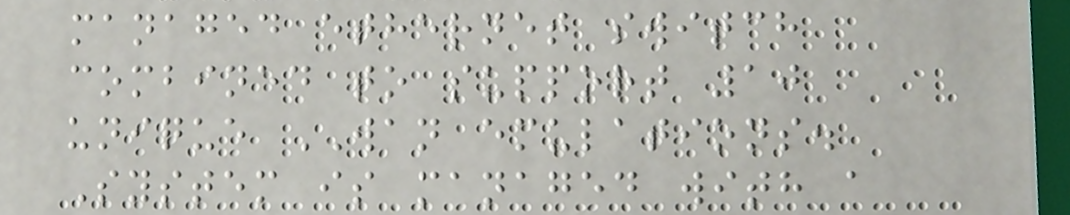managed ethernet switch
combined to support 10
unique WAN emulations.
System is managed with a
